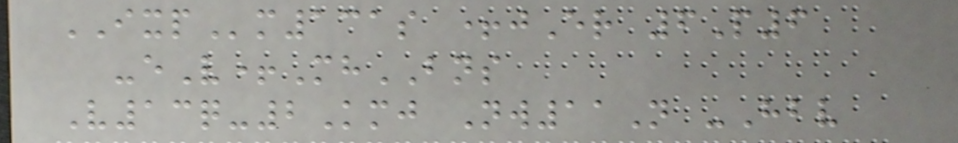IXPm131s +jEr 6P6
-eV+MhBNS
V13q-2Kmj Nw11N -Hbv
